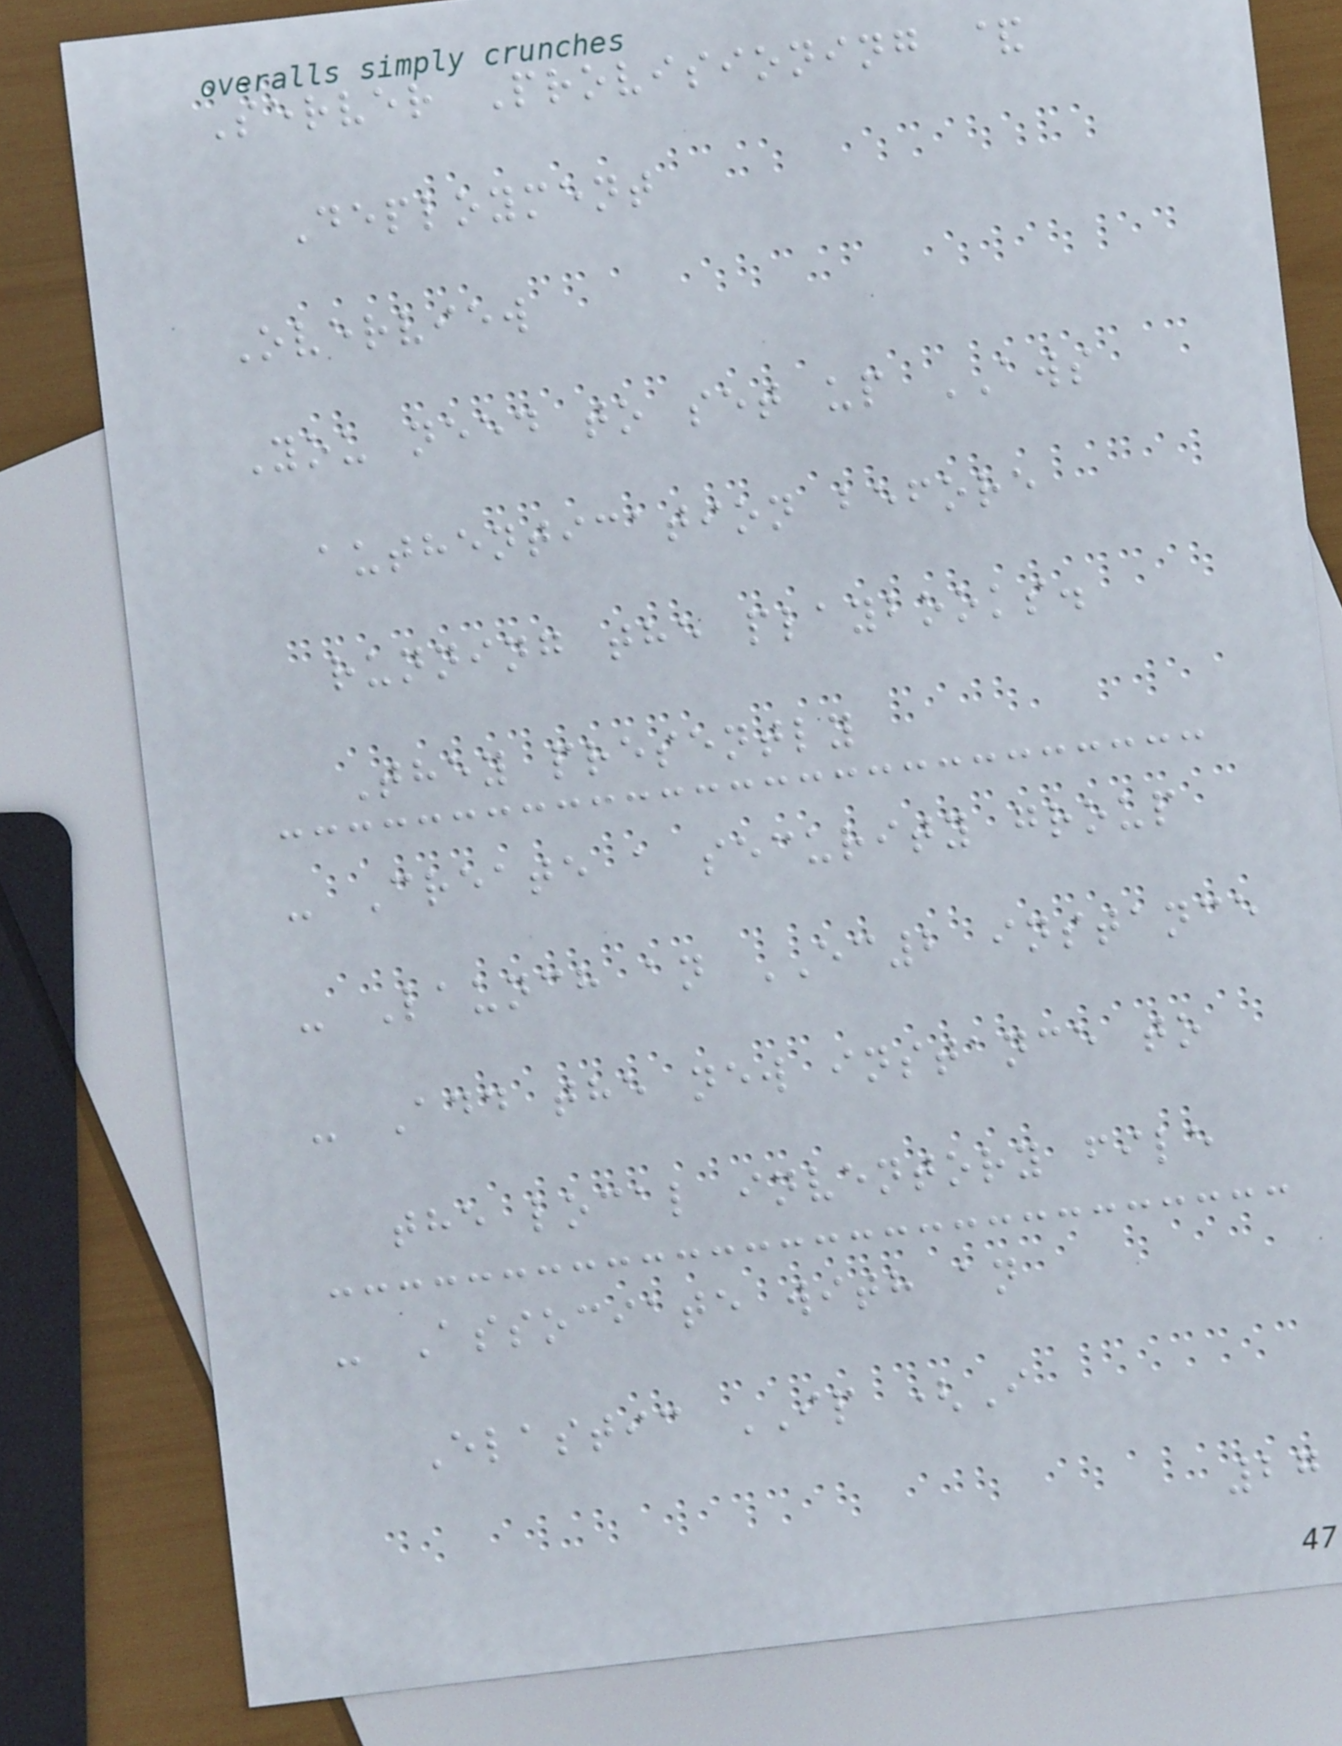Server Provisioning &
Deployment
Overview
You need to set up AWS
authentication before
running the playbooks.
They presently
- Create a security group
- Launch an EC2 instance
- Add the new instance to
the local inventory file
- Associate with an
Elastic IP (I
27
